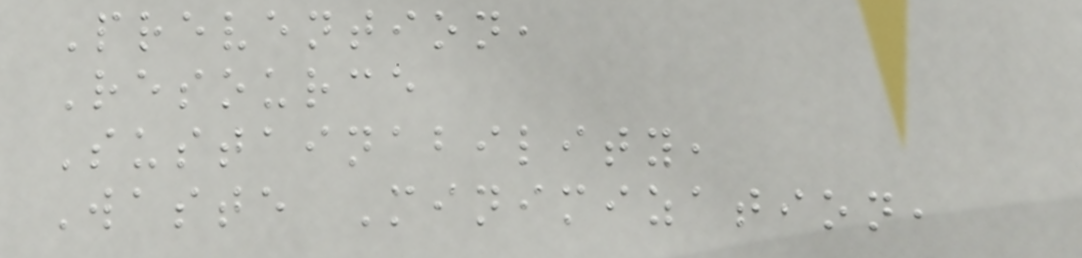Prevention,
Resource
Sustainability,
Waste Minimization,
